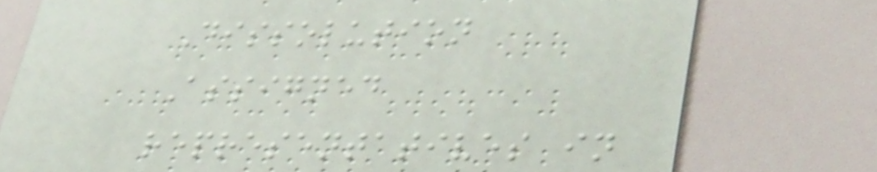Dissolution
Assigned
representatives in
